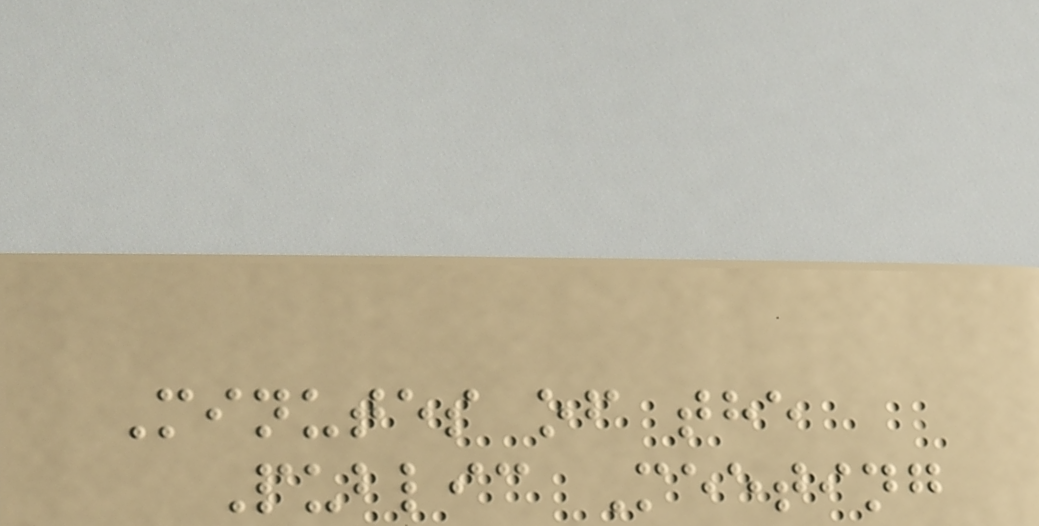Minutes of the
Public Meeting
